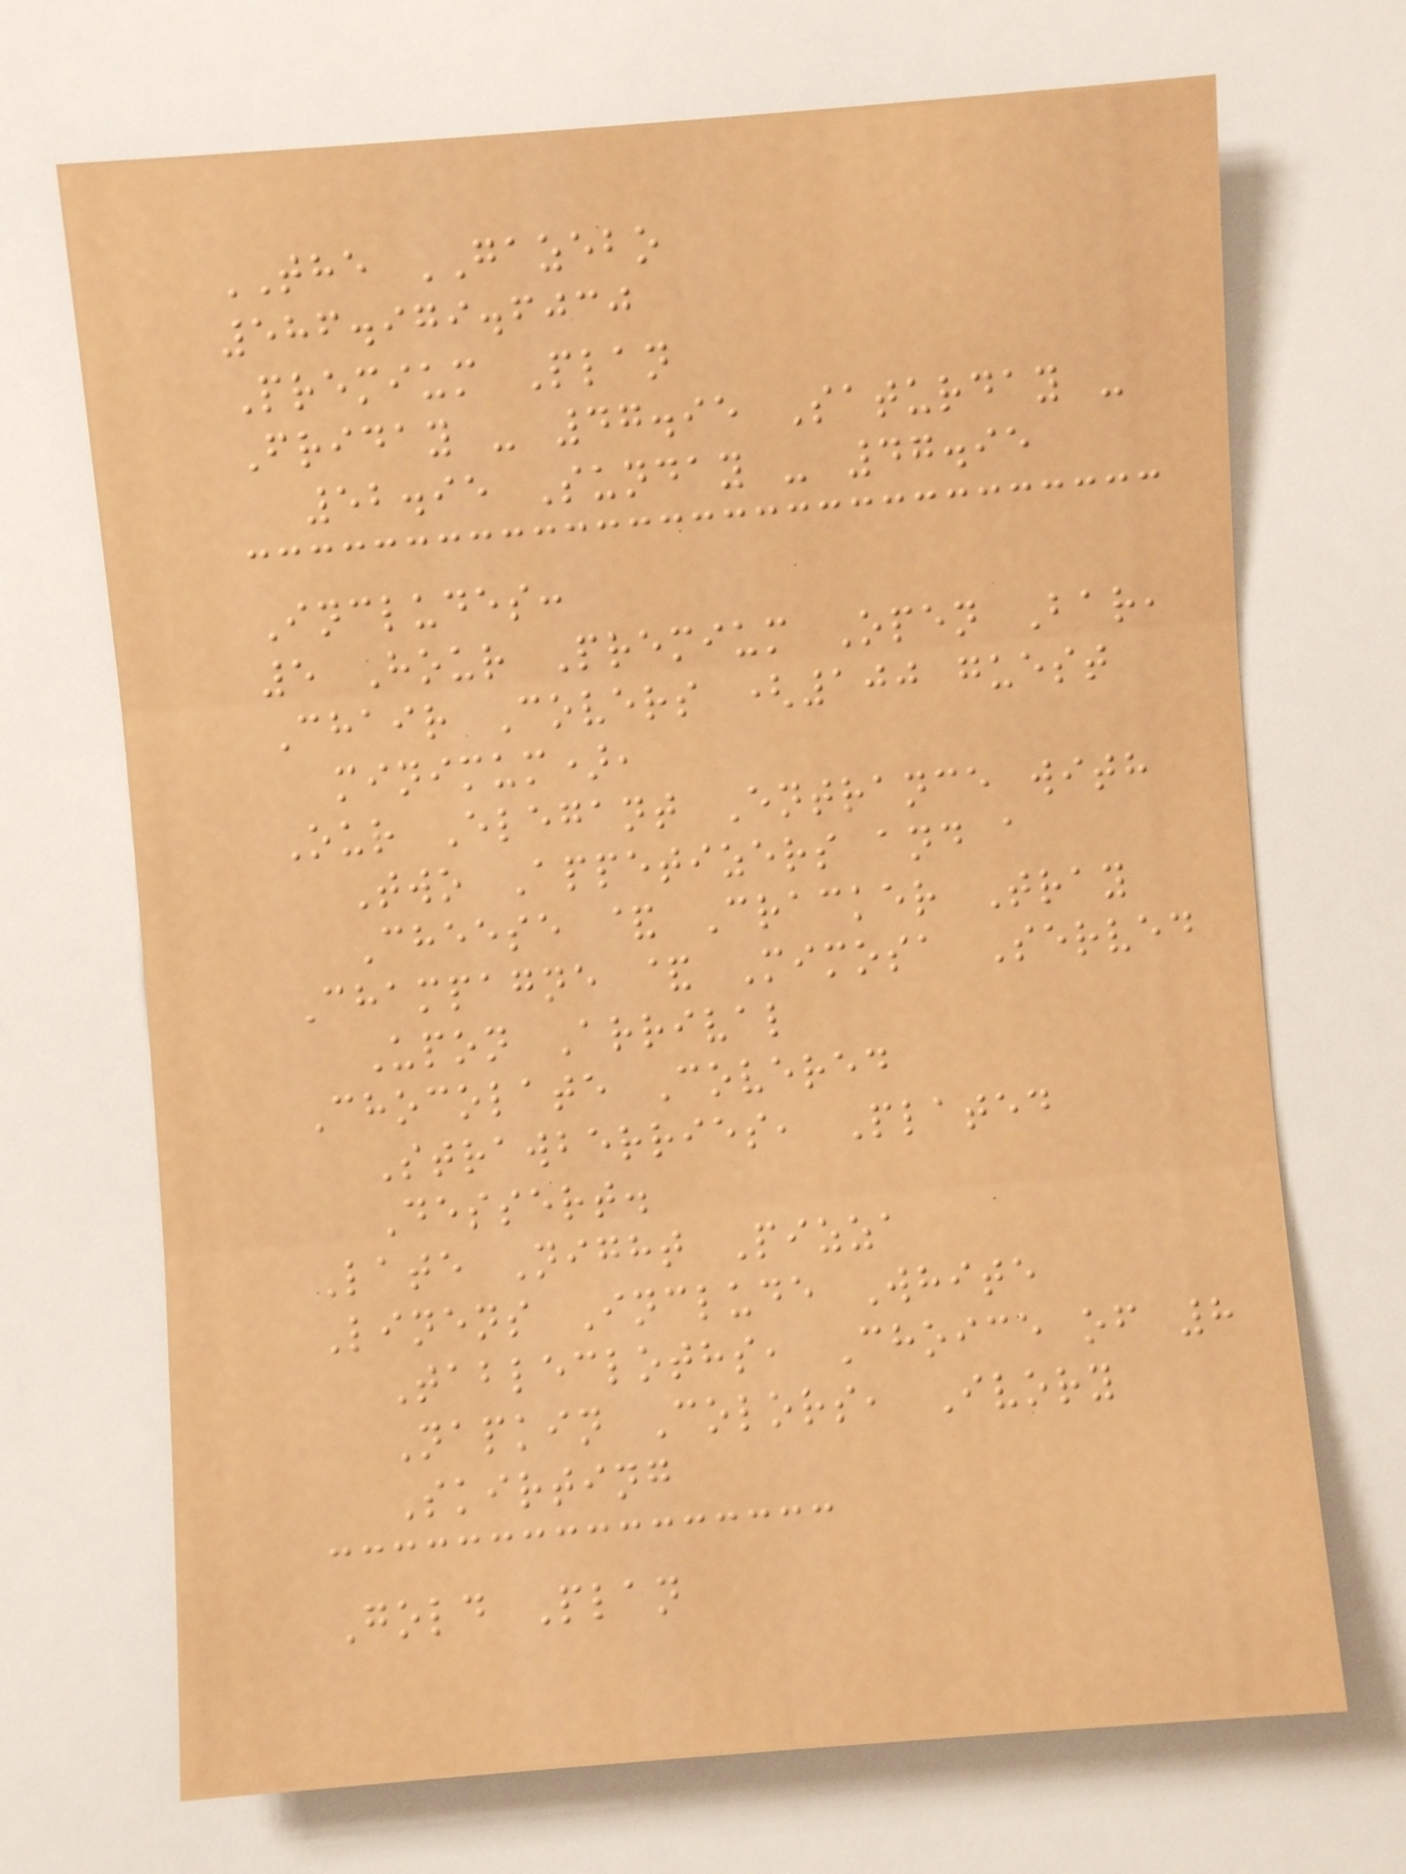THE GAZEBO
586.979.6030
Premium Plan
Friday - 47.95 Saturday -
52.95 Sunday - 47.95
Includes:
5 Hour Premium Open Bar,
Chair Covers (100 guest
minimum),
Our Elegant Entrance with
Two Appetizers and a
Cheese & Cracker Tray
Champagne & Mimosa Served
Upon Arrival
Chocolate Covered
Strawberries, Plated
Dessert.
Late Night Pizza
Linens Include White
Tablecloths, Choice of 8
Napkin Colors, Ivory
Skirting
Gold Plan
